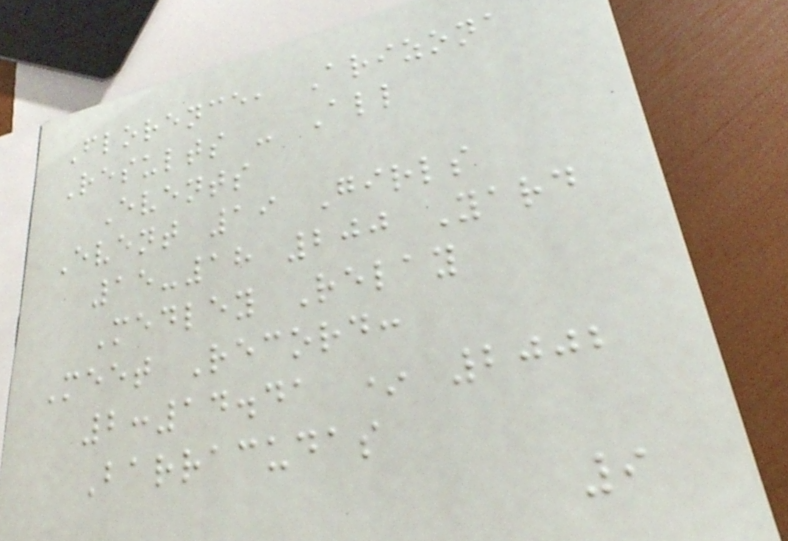Florence, Arizona
Results - All
Events
Event 19 Girls
15-18 200 Yard
Medley Relay
Meet Record:
2:14.41 * 2002
Barracudas
9
